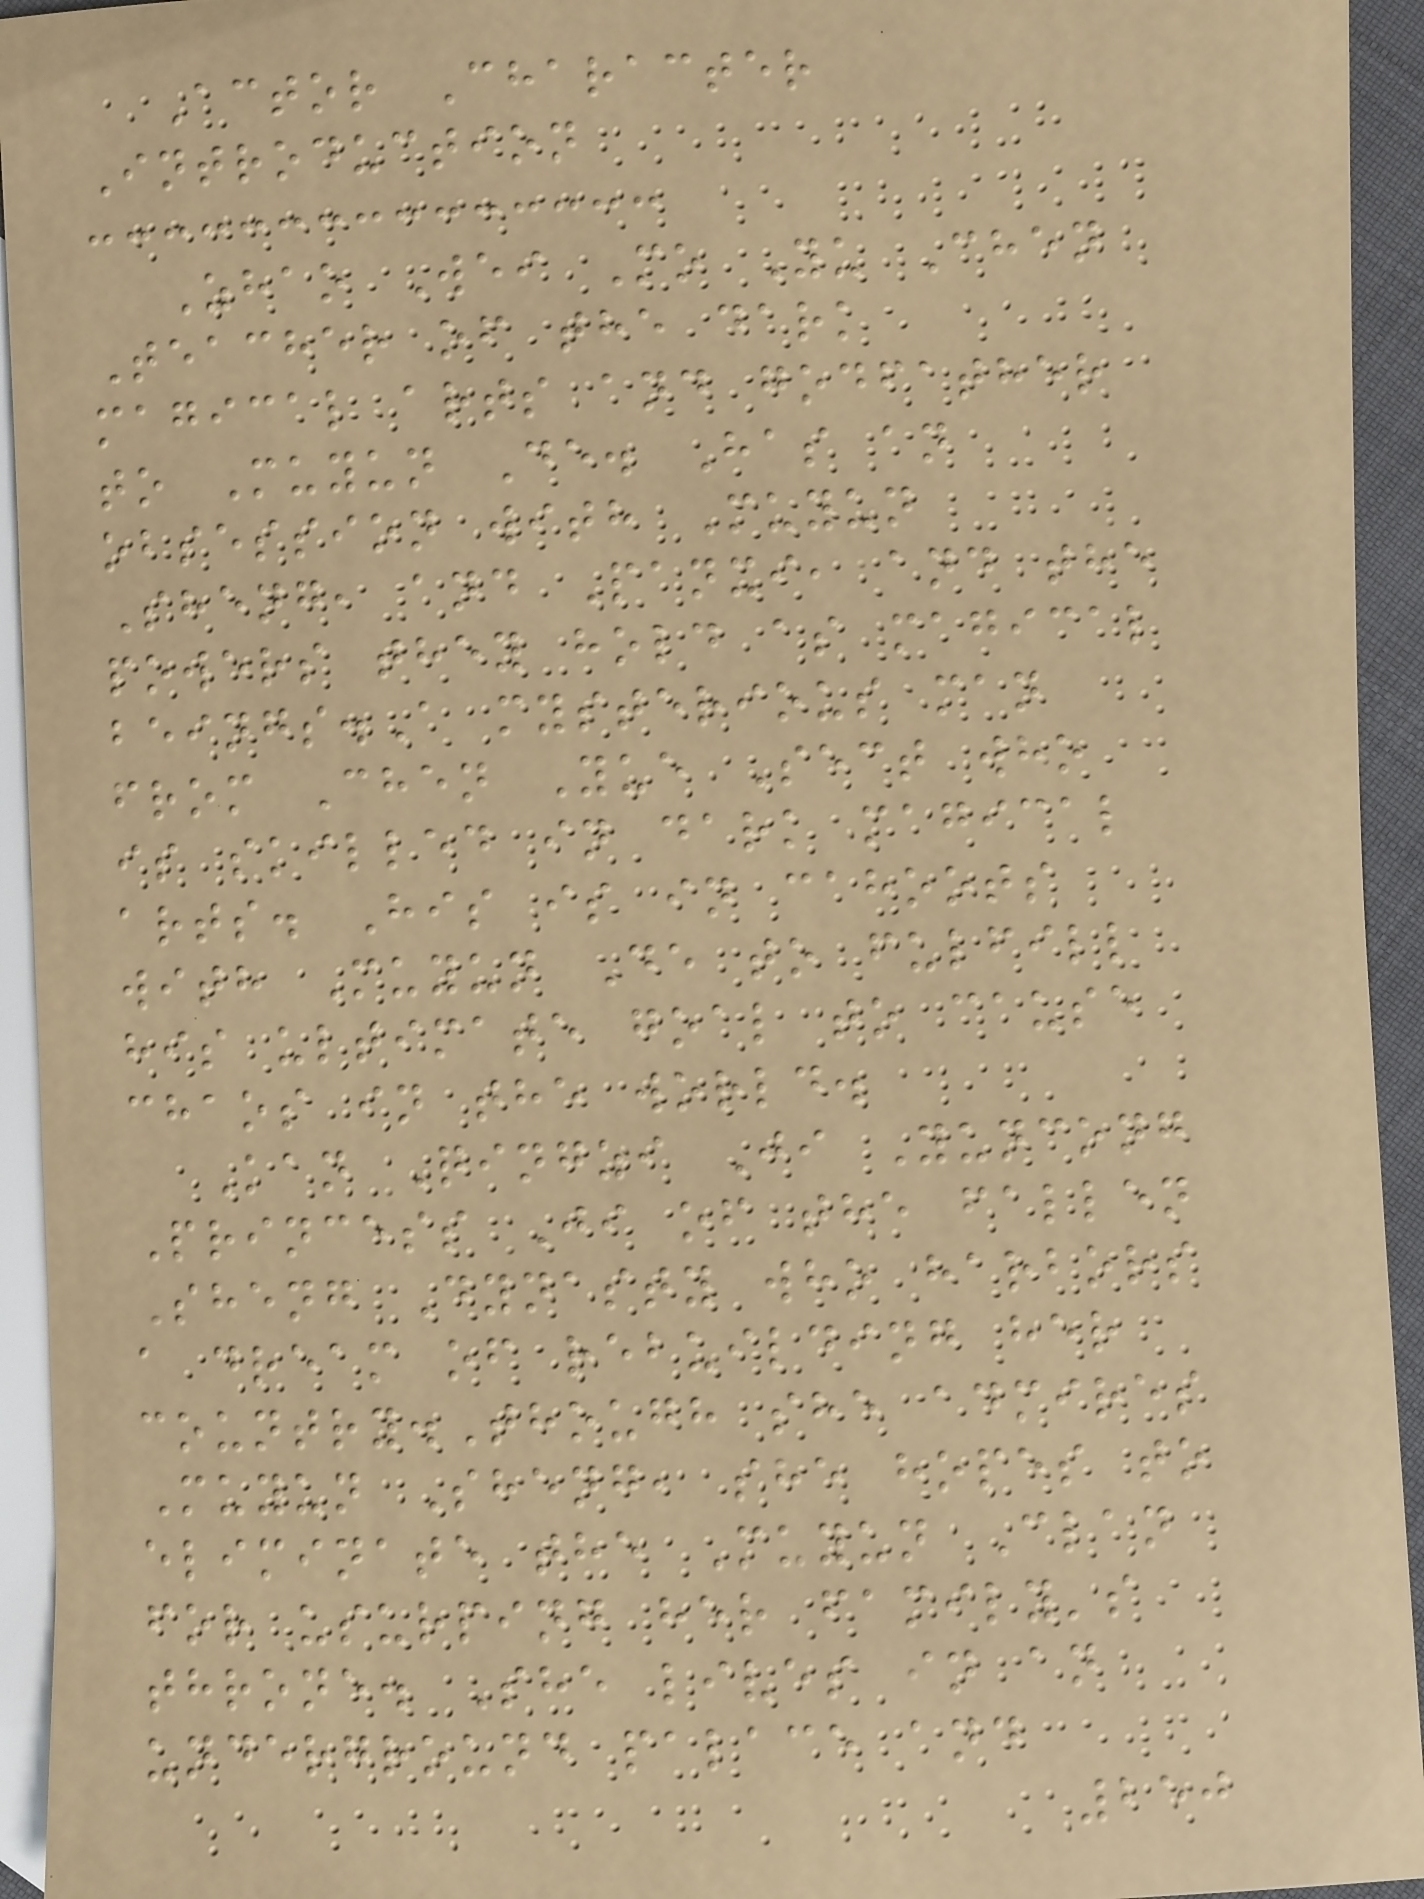Actor Character
Introduction
Zhao Wei Mo Yu Chen
Teacher of the dark
magical arts and godfather
to Muyun De. Has an
obsession with Muyun
Sheng, and Panxi, and the
powers they hold as magical
beings.A mysterious man
from Chen Yue Sect who
is skilled in dark magical
arts. His is in cahoots
with Muyun De to fulfill
his ultimate goal to cause
chaos in the world.
Kan Qingzi Ji Yuncong
Princess Ji of the fallen
Sheng Dynasty who harbors
a dream of rebuilding her
country.Though she admires
Muyun Sheng, she hopes to
eliminate the Muyun Clan
for usurping her family's
throne. She lives in an
underground palace and
250
